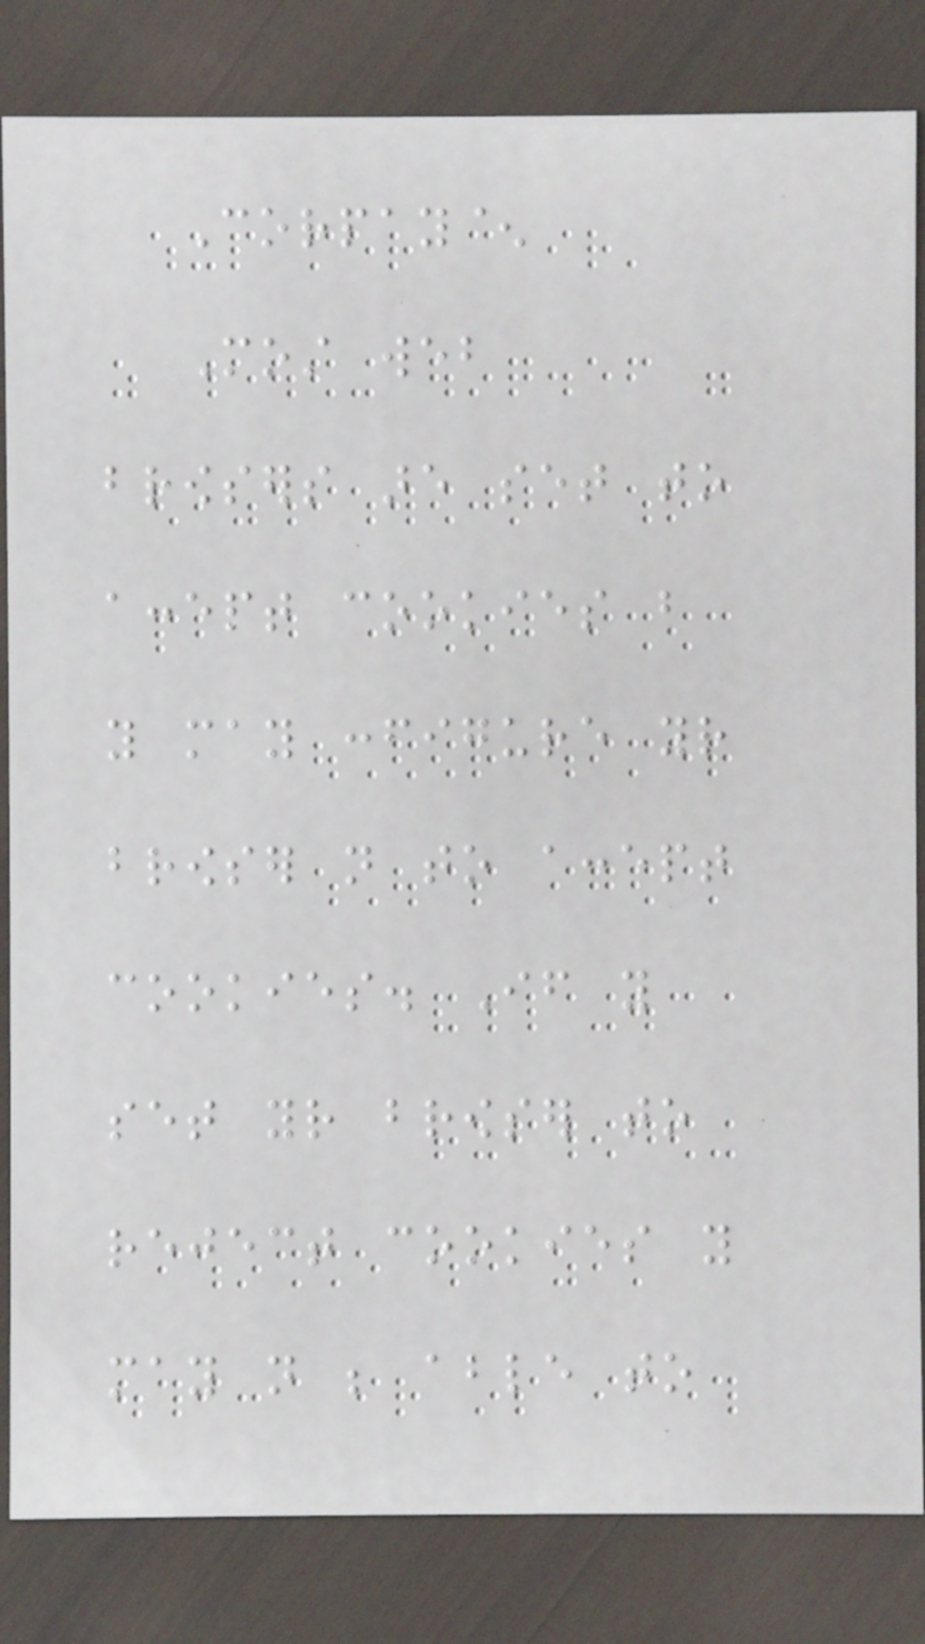Corpay^
Most web
browsers are set to
accept cookies but
you may configure your
browser not to accept
cookies. If you
set your browser to
reject cookies you
may not be able to
